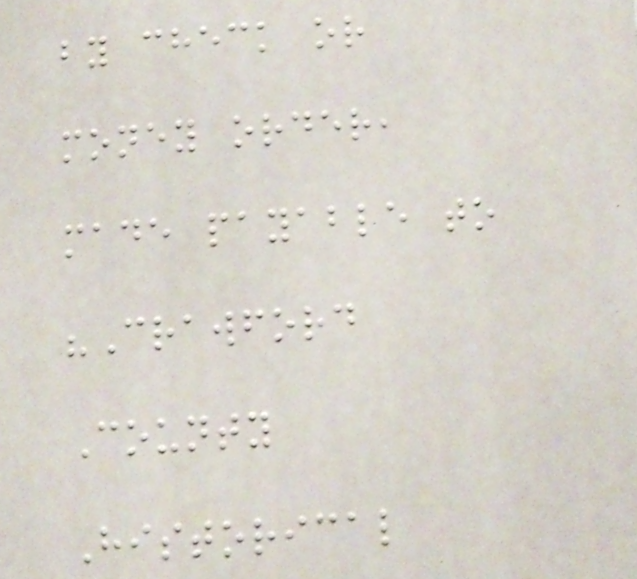by check or
money order,
made payable to
"Crawford
County
Historical
